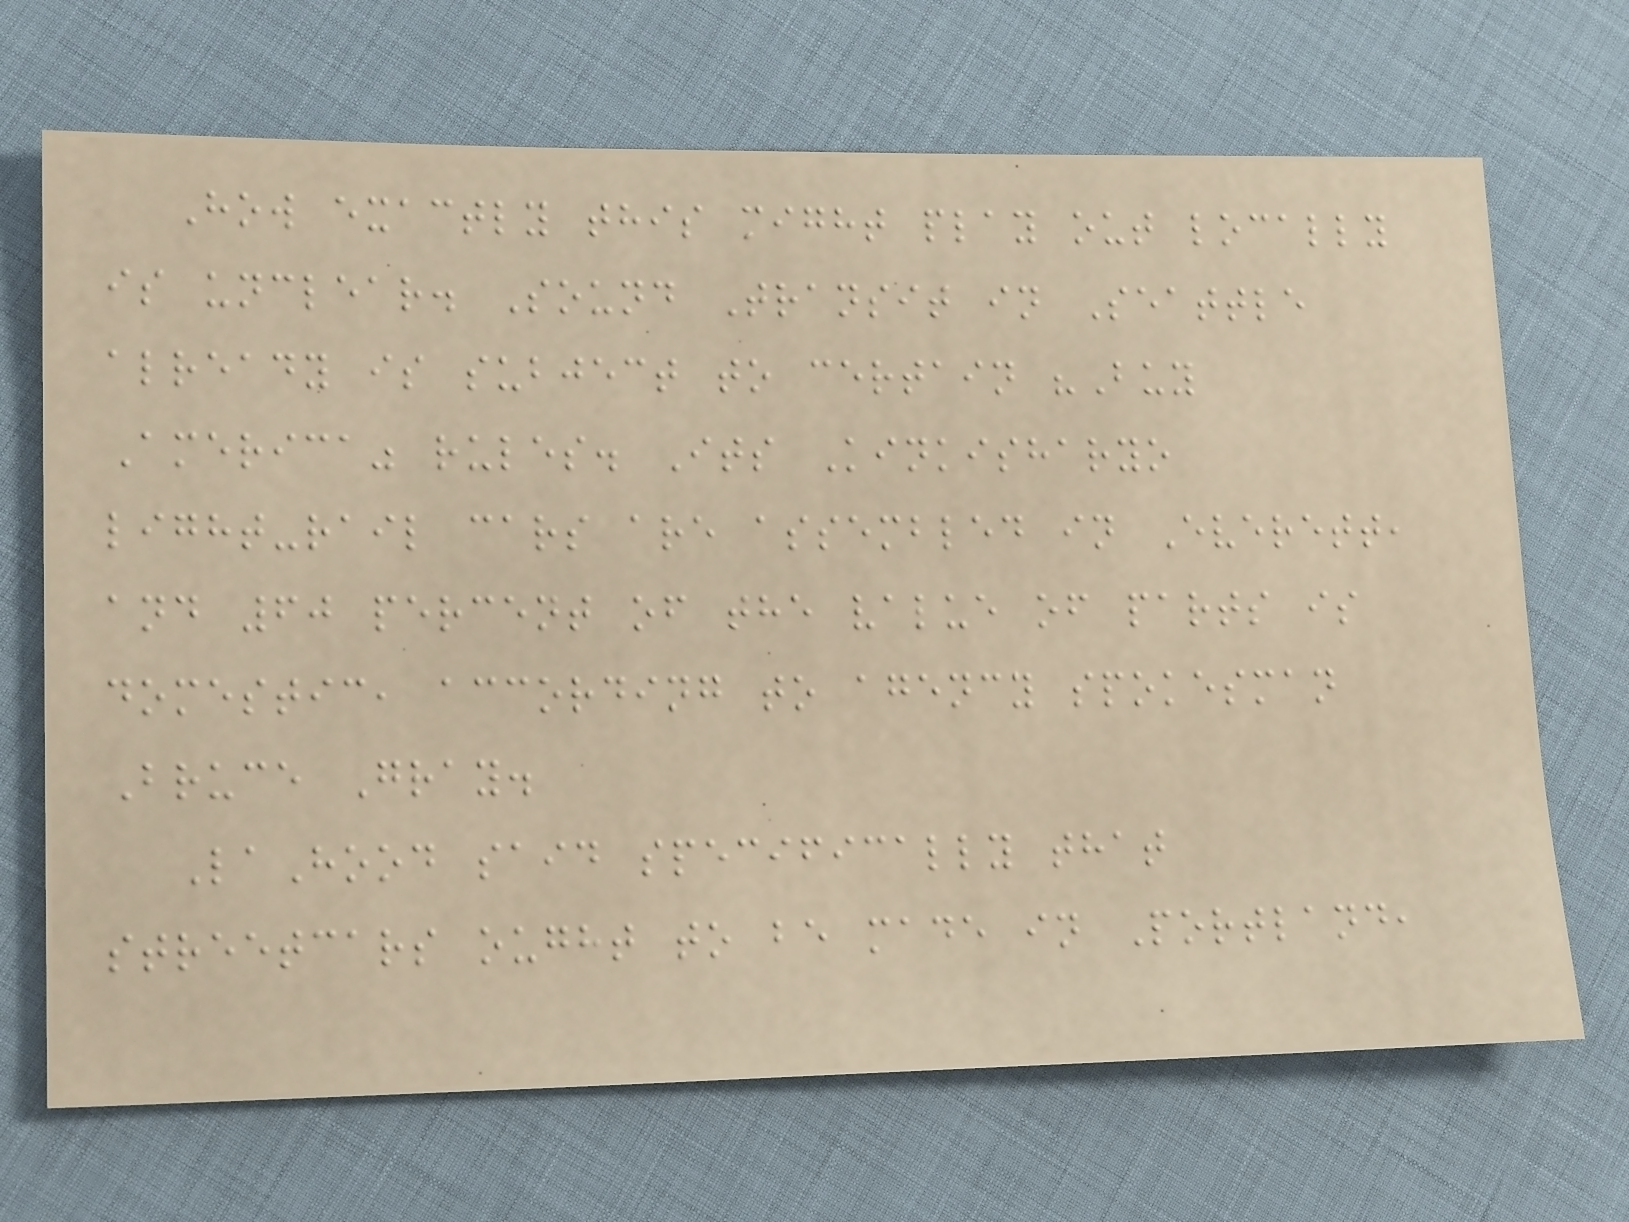How exactly this might play out locally
is unclear. Sound Transit in Seattle
already is subject to certain "Buy
America" rules. Its Kinkisharyo
light-rail cars are assembled in Everett,
and 60 percent of the value of parts is
domestic, according to agency spokesman
Bruce Gray.
LaHood said specifically that
streetcars ought to be made in Portland,
